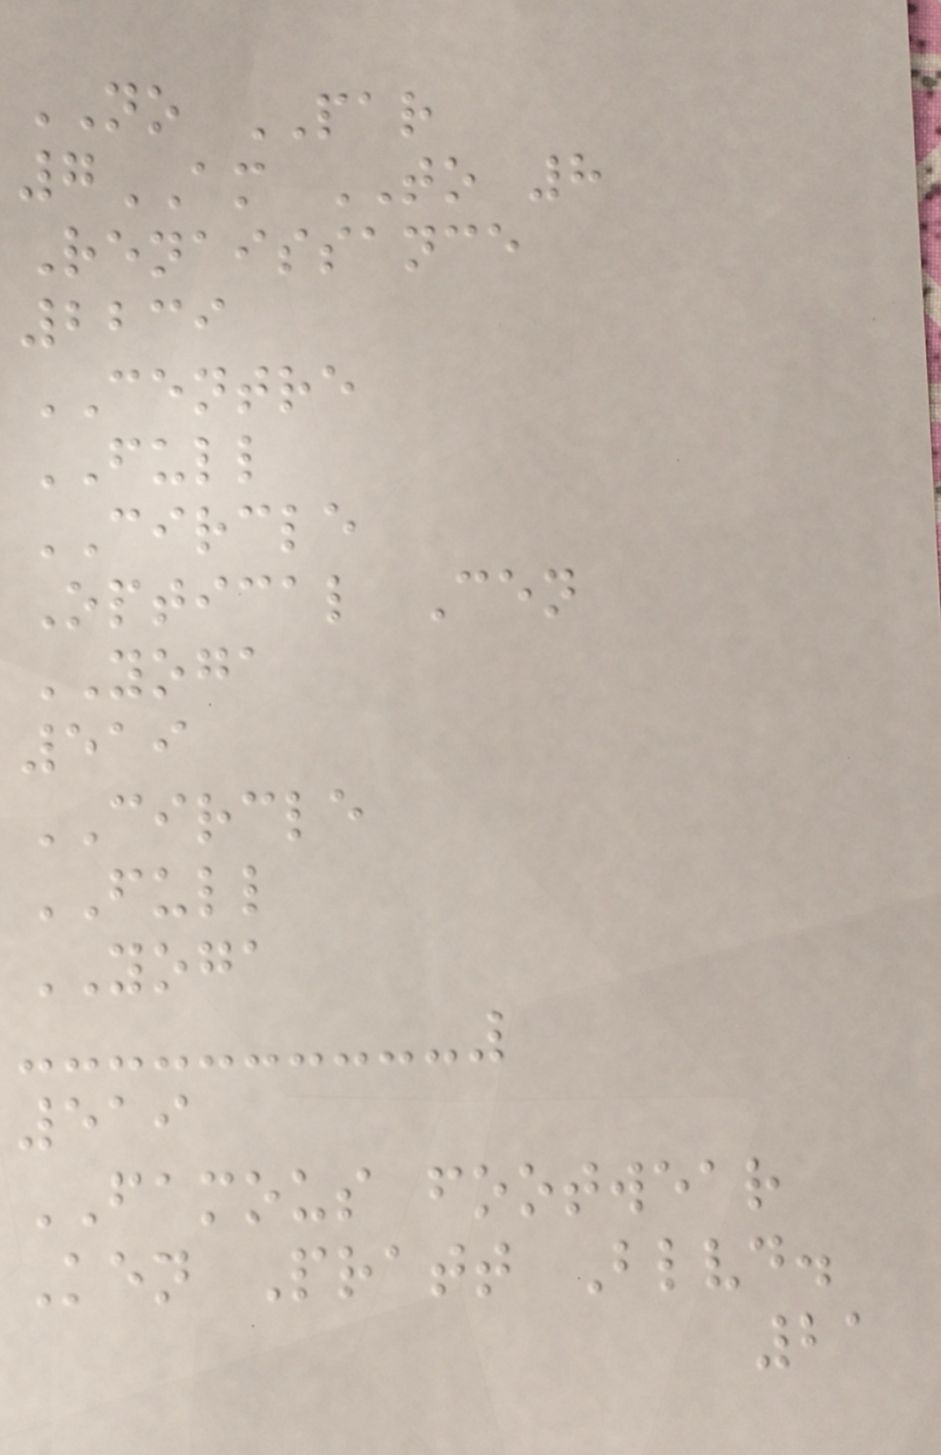NO PAR
7AM TO 8
Renaissance
2239
CENTRE
FULL
CIRCLE
Optical Cen
YOGA
519
CIRCLE
FULL
YOGA
519
FAMOUS footwear
Ken Pratt Blvd.
21
